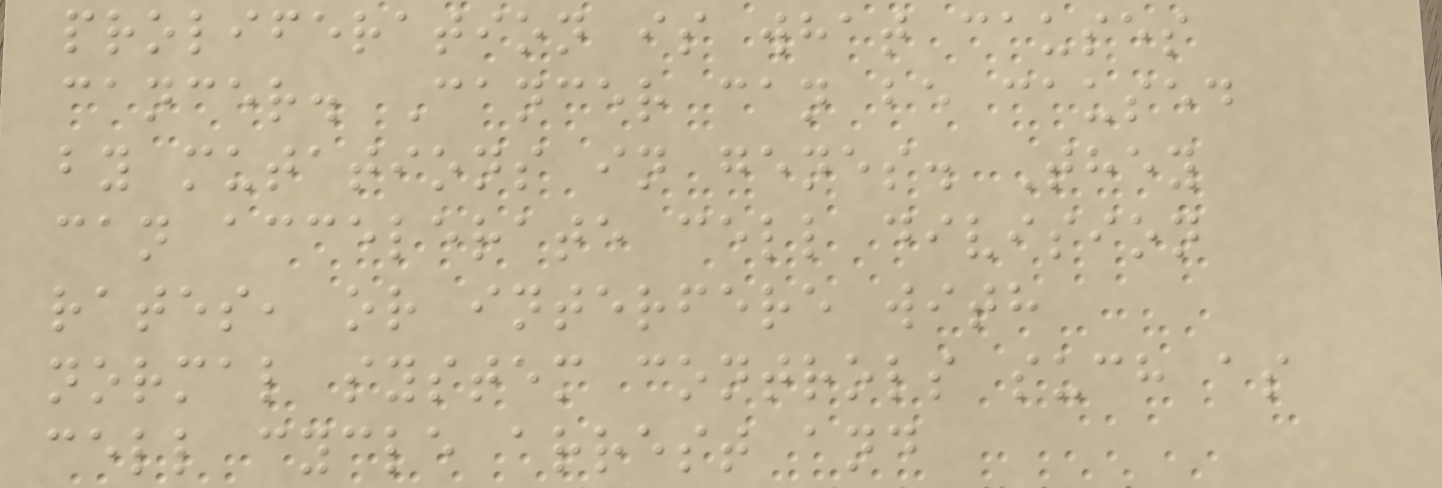proliferation is what causes
cancer. Cancer can be caused
by mutations in genes. They
can accelerate cell division
rates, or interfere with
normal system controls such as
cell cycle arrest and
